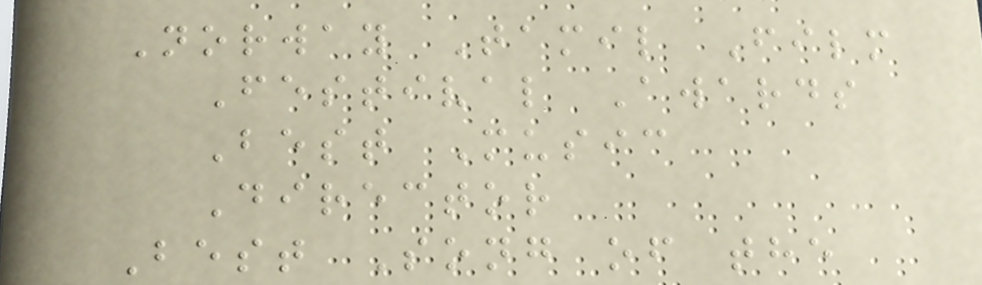Norway Tamil Film
Festival Awards
Best Music
Director
Best Song of the
